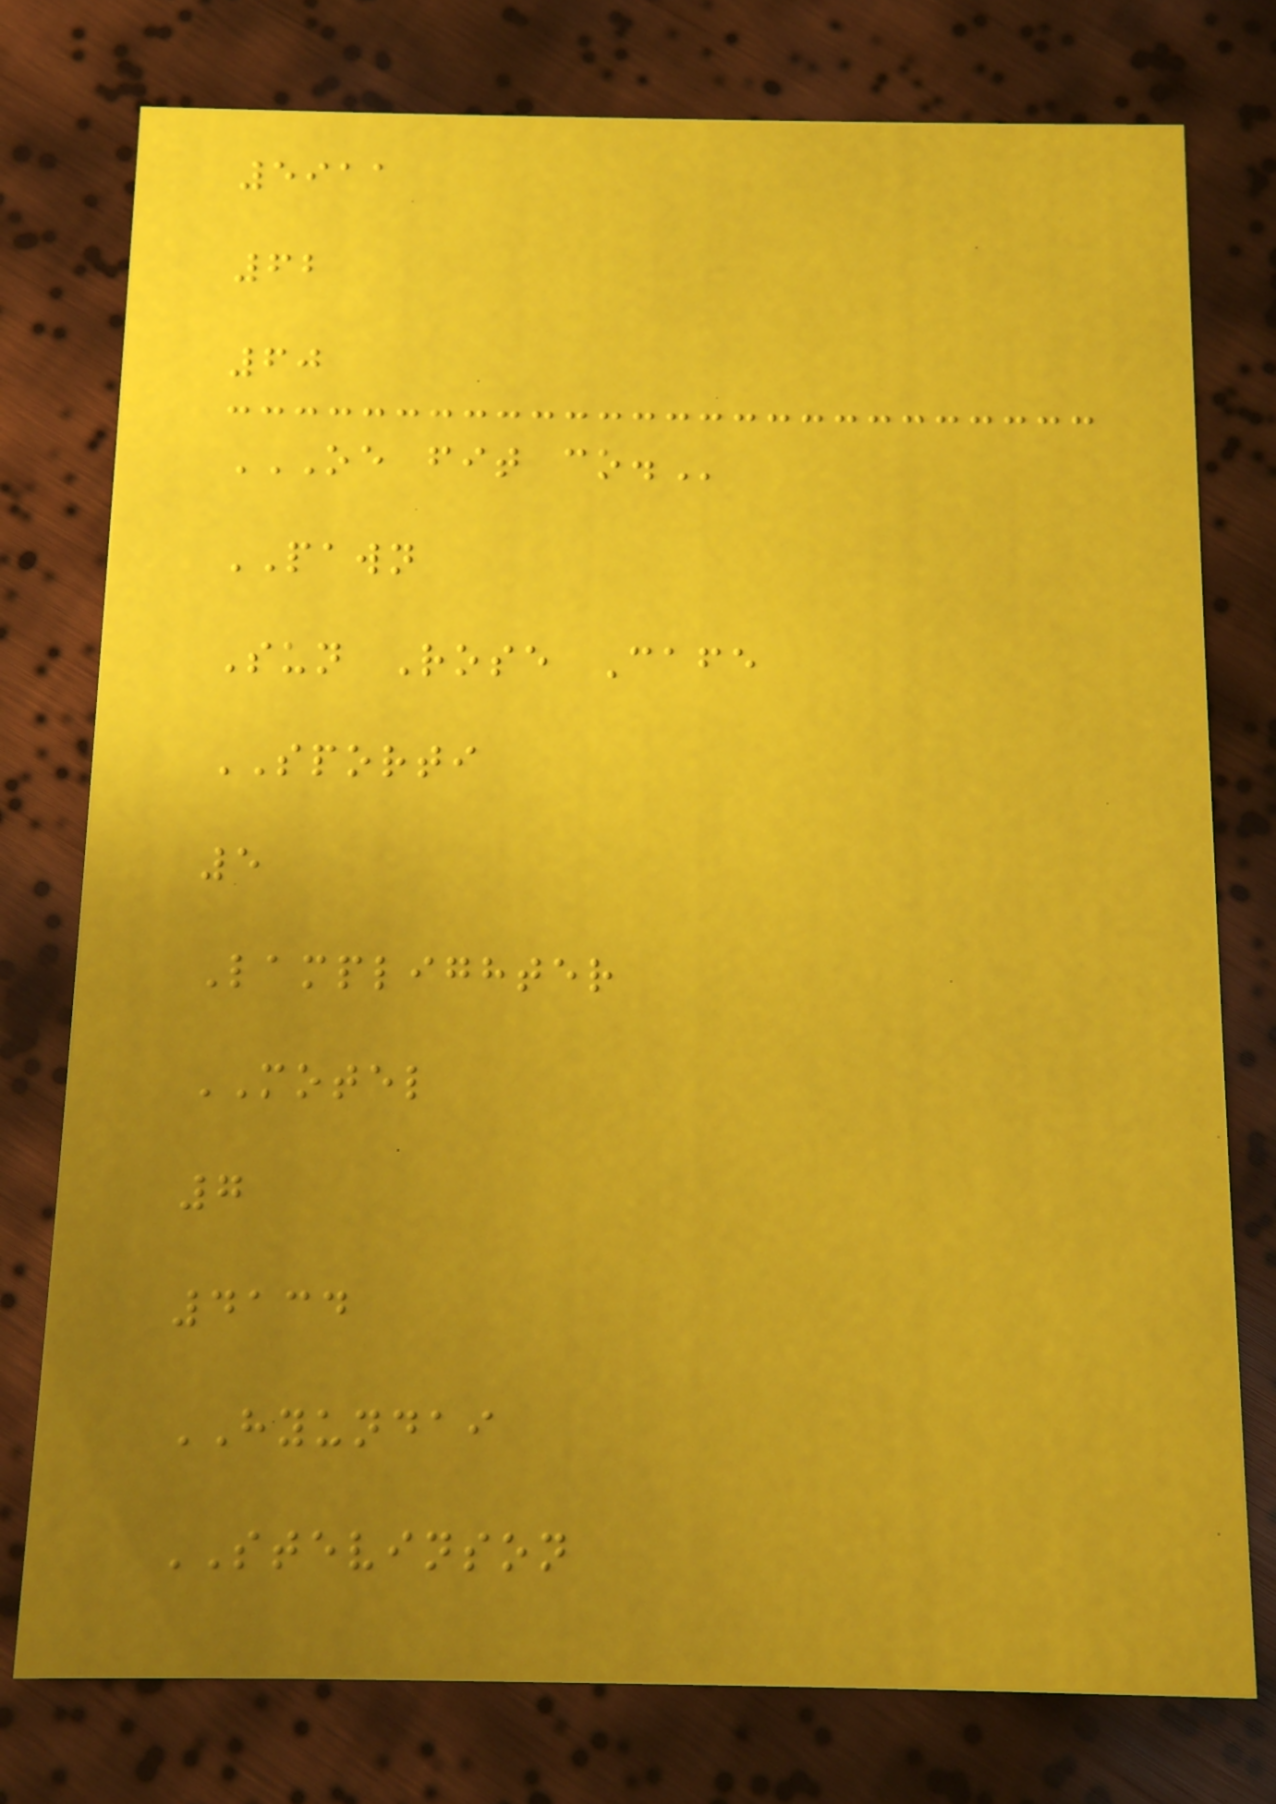5911
62
60
OE FIT CO.
PAWN
Sun Rose Cafe
SPORTI
5
Lamplighter
MOTEL
7
4134
HYUNDAI
STEVINSON
